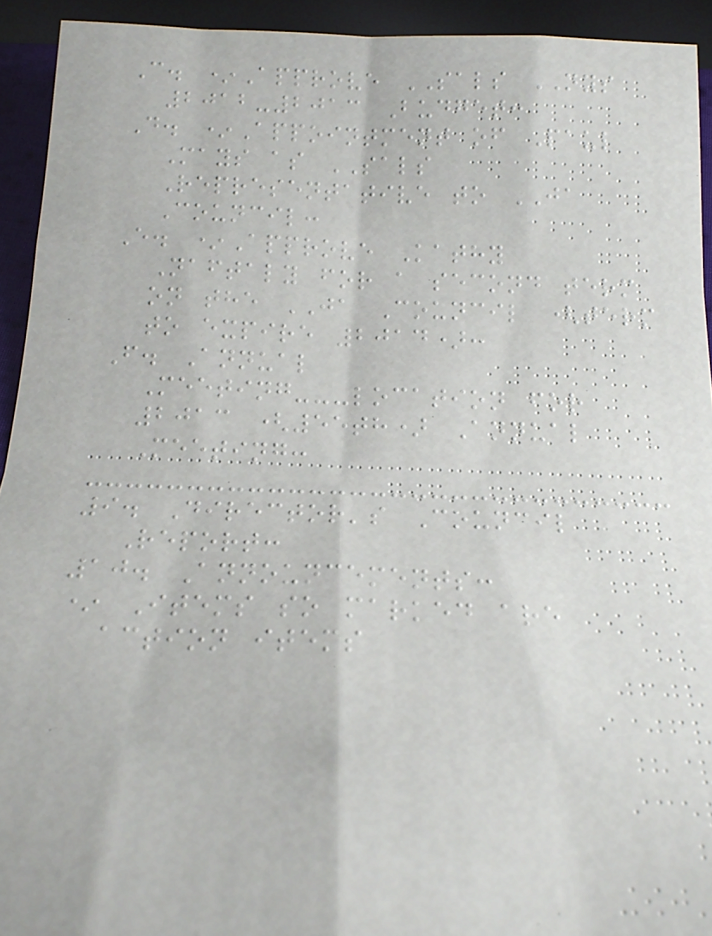C. *Approve SALS NYS
2012-2013 Budget:
D. *Appointment of Paul
Mays as SALS
Representative to JA
Council:
E. *Approve Kathy
Naftaly for a second term
on the JA Council (term
to expire 2014):
F. Annual
Meeting---location for
2013 (55th) Annual
Meeting:
9. Director's Council
Report:
10. Announcements:
* Items so marked are
action items
